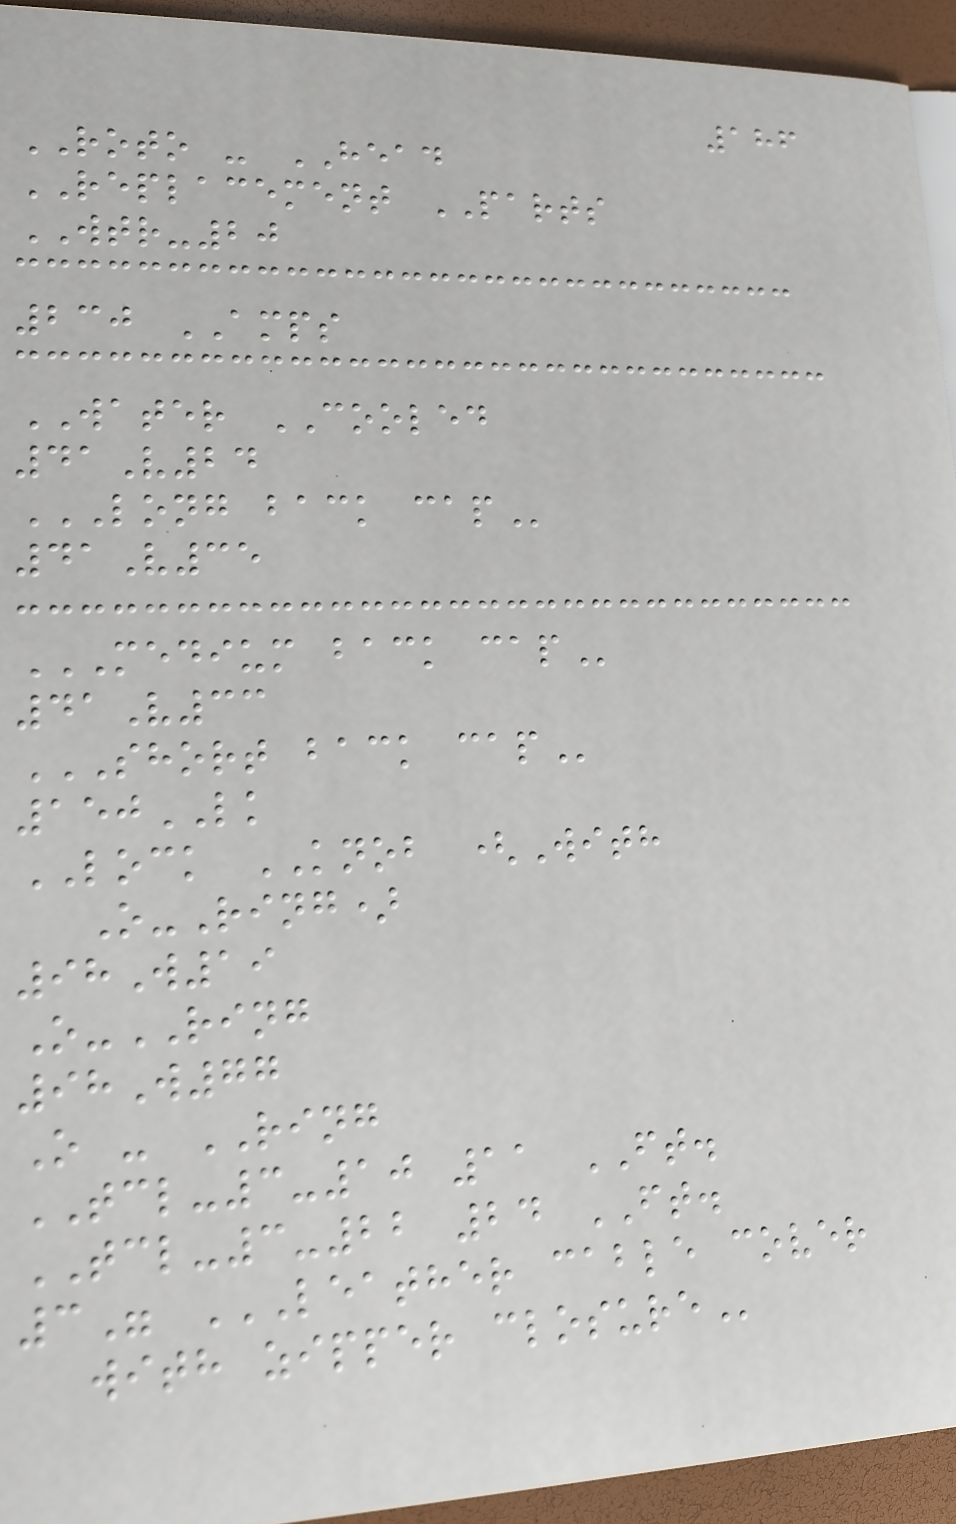186
ROTO - HEAD
REPLACEMENT PARTS
WTR-20
230 AMPS
WATER COOLED
41V24
LONG BACK CAP
41V35
MEDIUM BACK CAP
41V33
SHORT BACK CAP
150LK
LOCK KNOB (With
O-Ring)
98W19
O-RING
98W77
O - RING
TCL-3-10 11 FT.
TCL-3-22 24 FT.
3" LEATHER CABLE COVER
WITH ZIPPER CLOSURE
